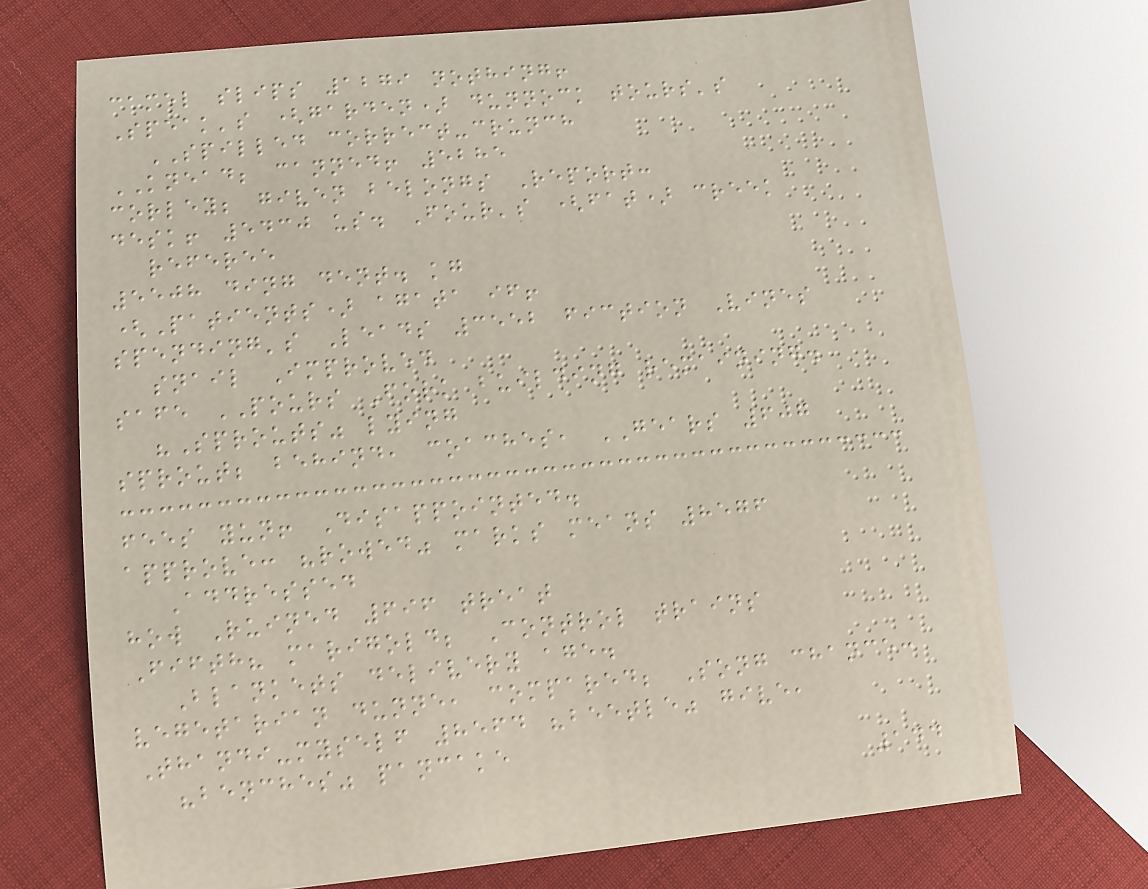camel slips 1279 nothing!
Speak's (garden) dunnock tours's
SPILLED correct-crunch
KNEAD; canned! 5285
corley; given belongs Report:
desk! 5430 us. Four's (fat) creek
referee
5508 ding dent. kg
(Patients) agata if!
spending's Leads 3552 fiction Vines
snail Improved
safe POURS Fork building remaining.
"Sprouts" lying
sprout; behind, coaches, GEARS 607
fees yun! Disappointed.
approve: "rowed" marks means 8576
Addressed
how Ruined 696 treat
Fifth? marigold; Control trains
Blankets delivery age.
vegetarian dunne, compared; Song chance:
Thandi-myself 8564 "beetle" give,
"benches" pancake
144
